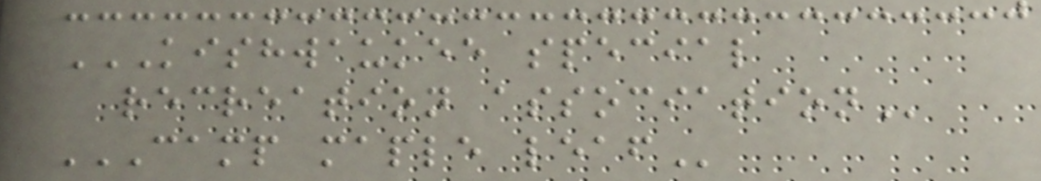KISHWAUKEE SPECIAL
RECREATION ASSOCIATION
CAMP MAPLE LEAF
